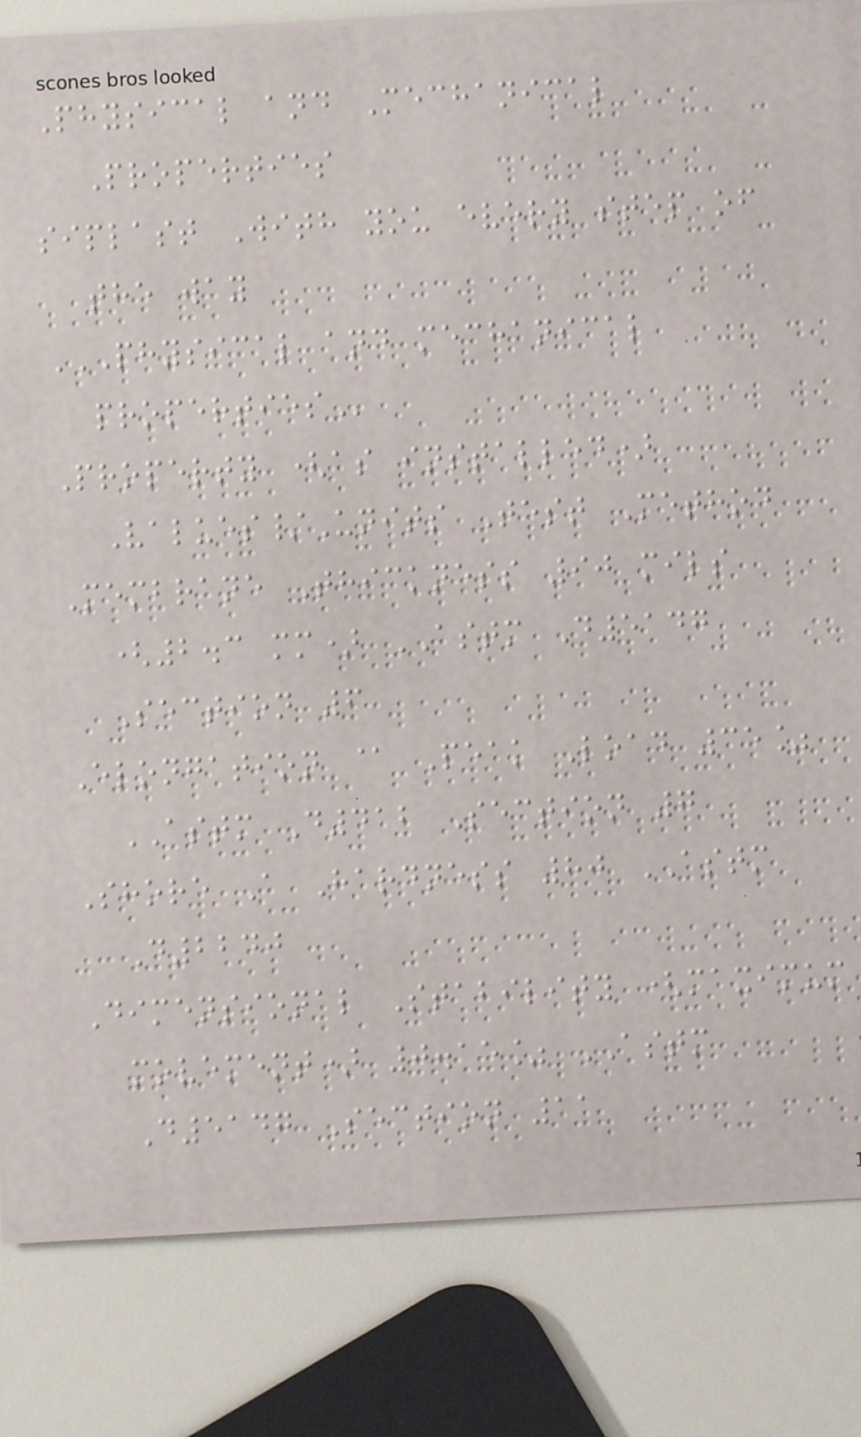Physical and Mechanical
Properties
siplast With you every step of
the way
PHYSICAL AND MECHANICAL
PROPERTIES
Property (as installed)
Values/Units Test Method
Membrane Thickness 90 mils
(2.3 mm) ASTM D5147
Section 6
Elongation @ Peak Load 35%
ASTM D412 Section 7
Shore A Hardness 80 ASTM
D2240
Dimensional Stability (maximum
movement) 0.15% ASTM
D5147 Section 11
